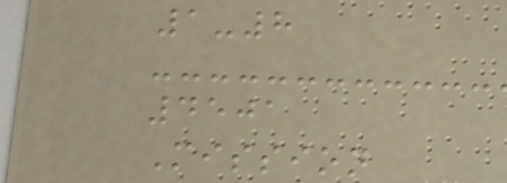1-8
4501
Mission
